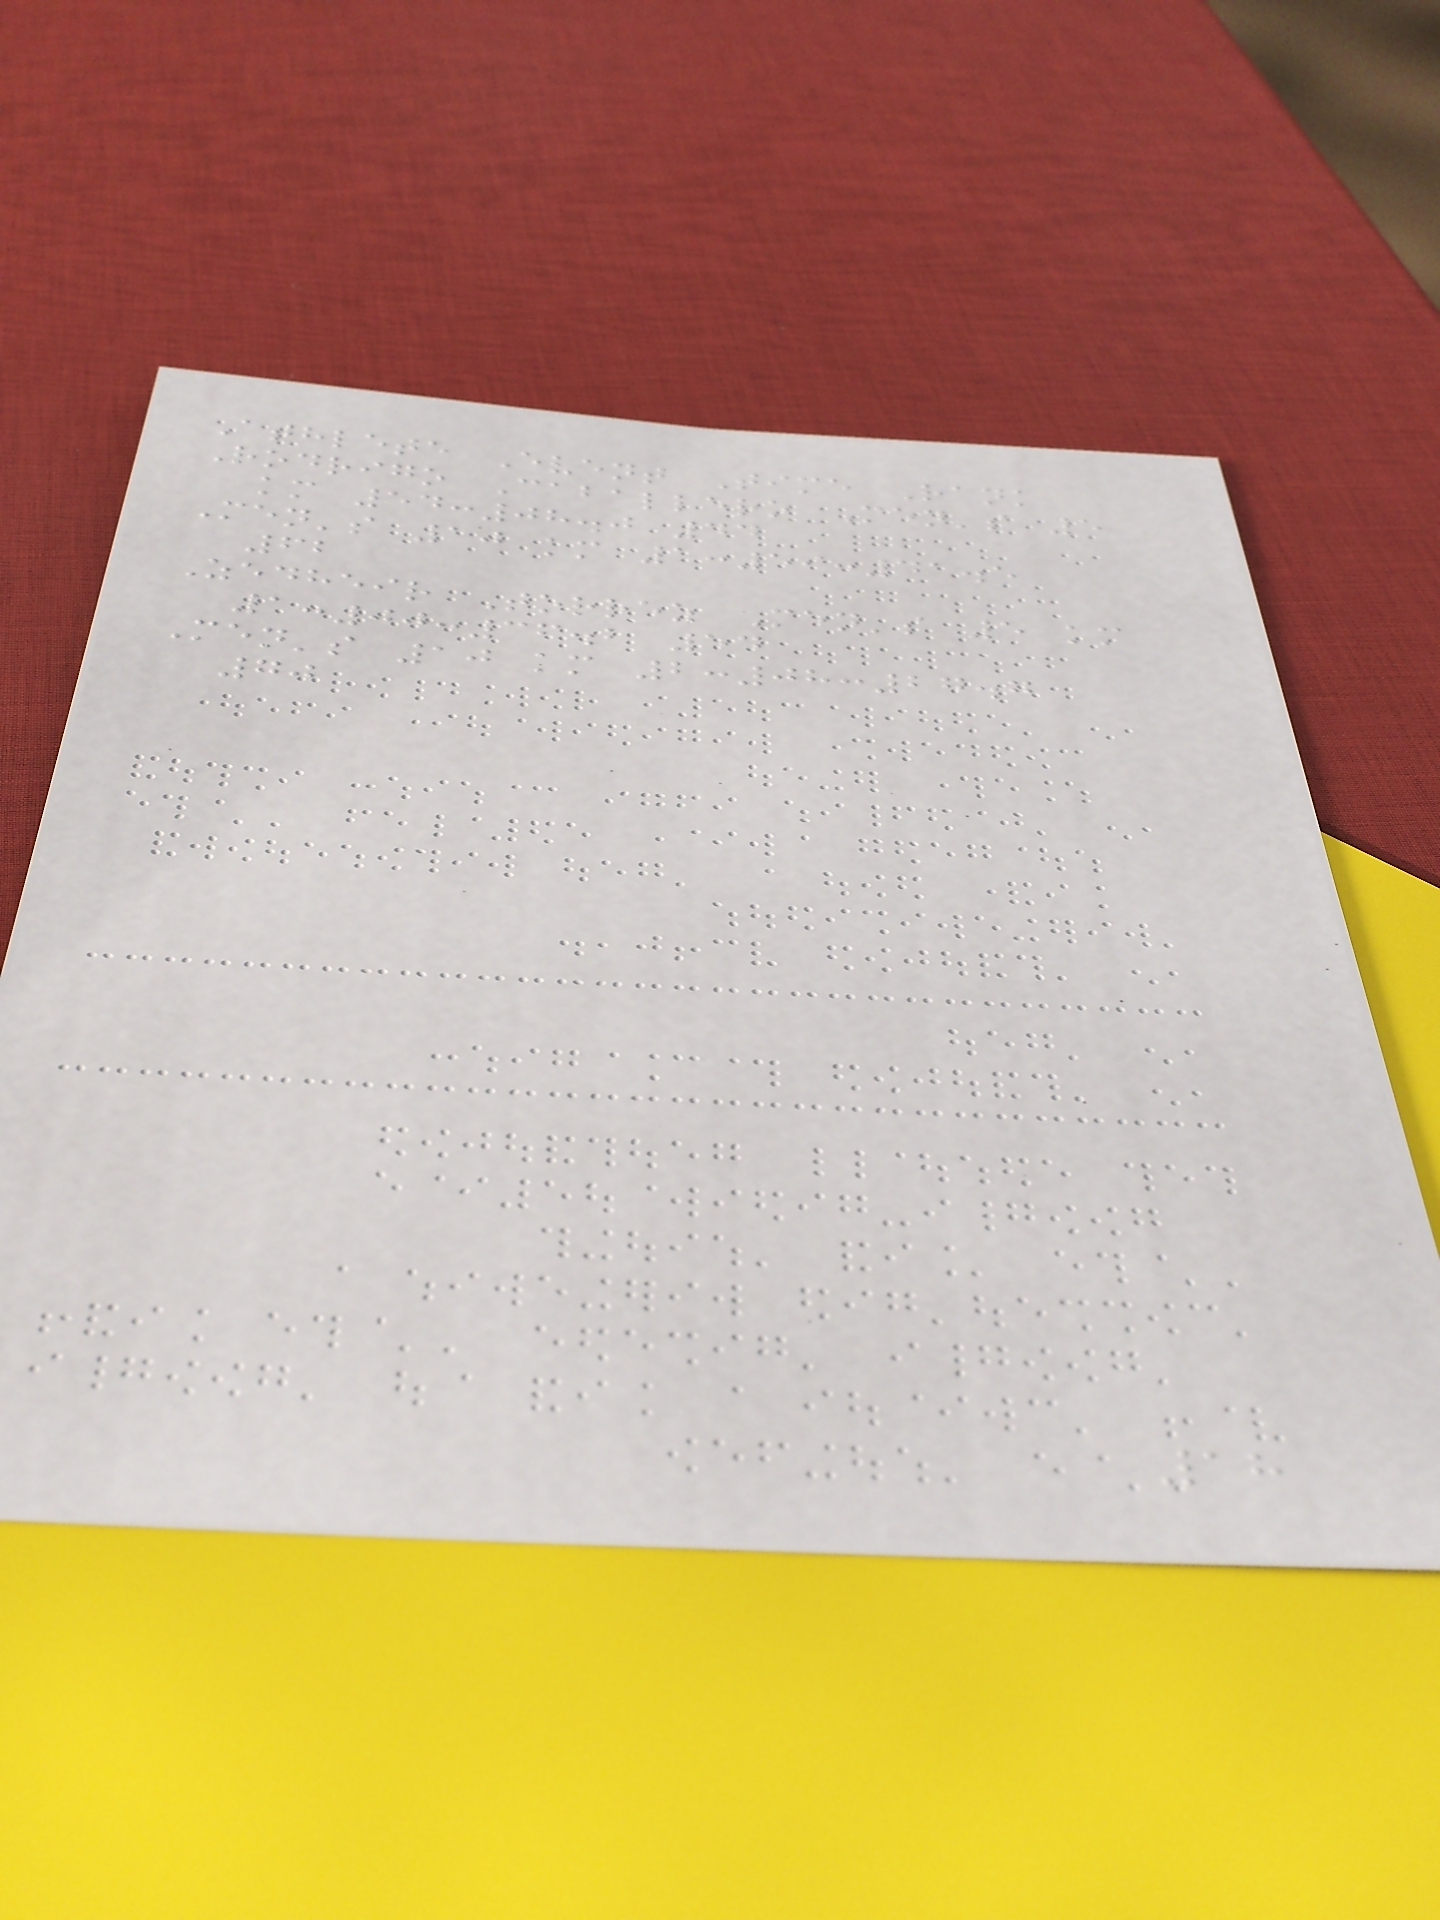Athlete Event Time Rank
Rodrigo Caballero Men's 5
km 54:08.0 44
Men's 10 km 1:59:41.5
62
Zedheir Torrez Men's 5 km
1:00:36.2 54
Men's 10 km 2:08:27.7
70
18
